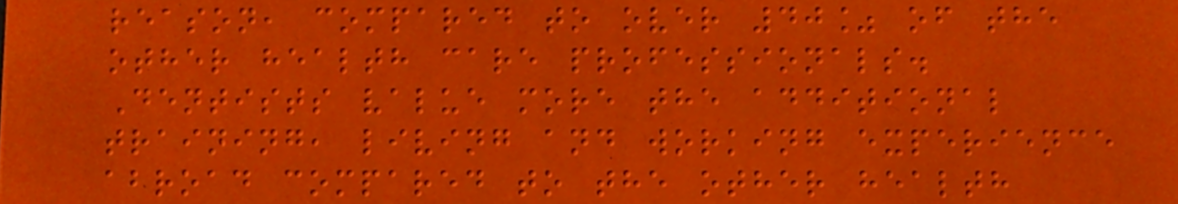reason, compared to over 40% of the
other health care professionals.
Dentists value more the additional
training, living and working experience
abroad compared to the other health
